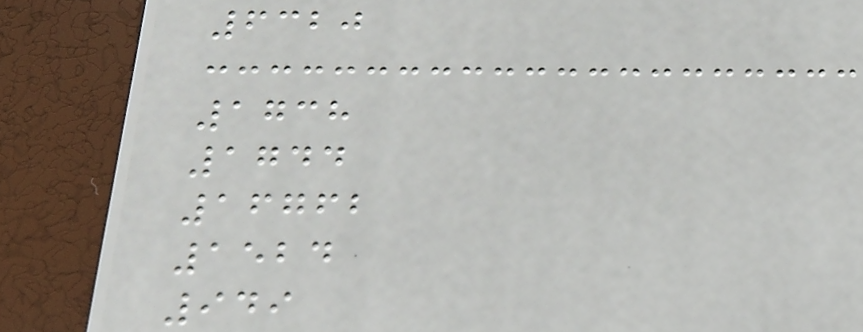6320
1738
1744
16762
1524
949
